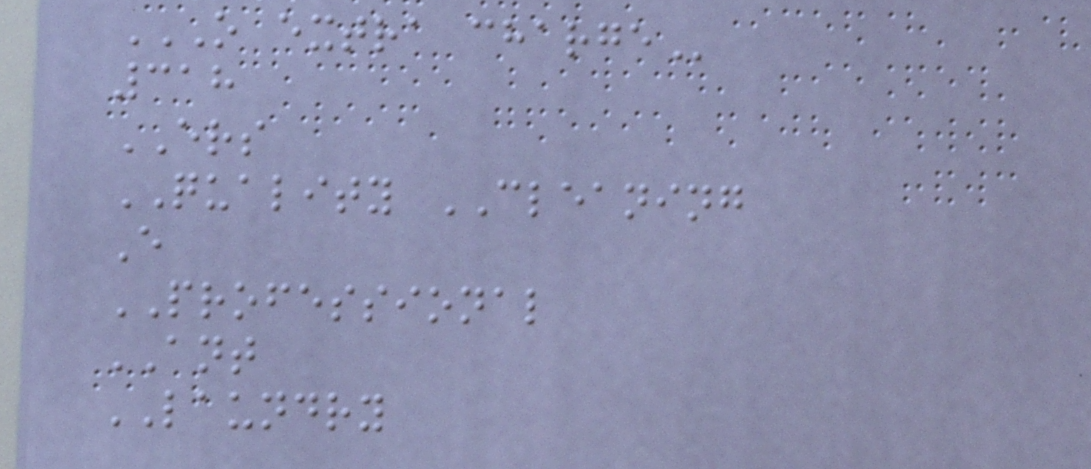O EXTRA CHARGE
318
ERS
QUALITY CLEANING
E
PROFESSIONAL
ANT
LAUNDRY
